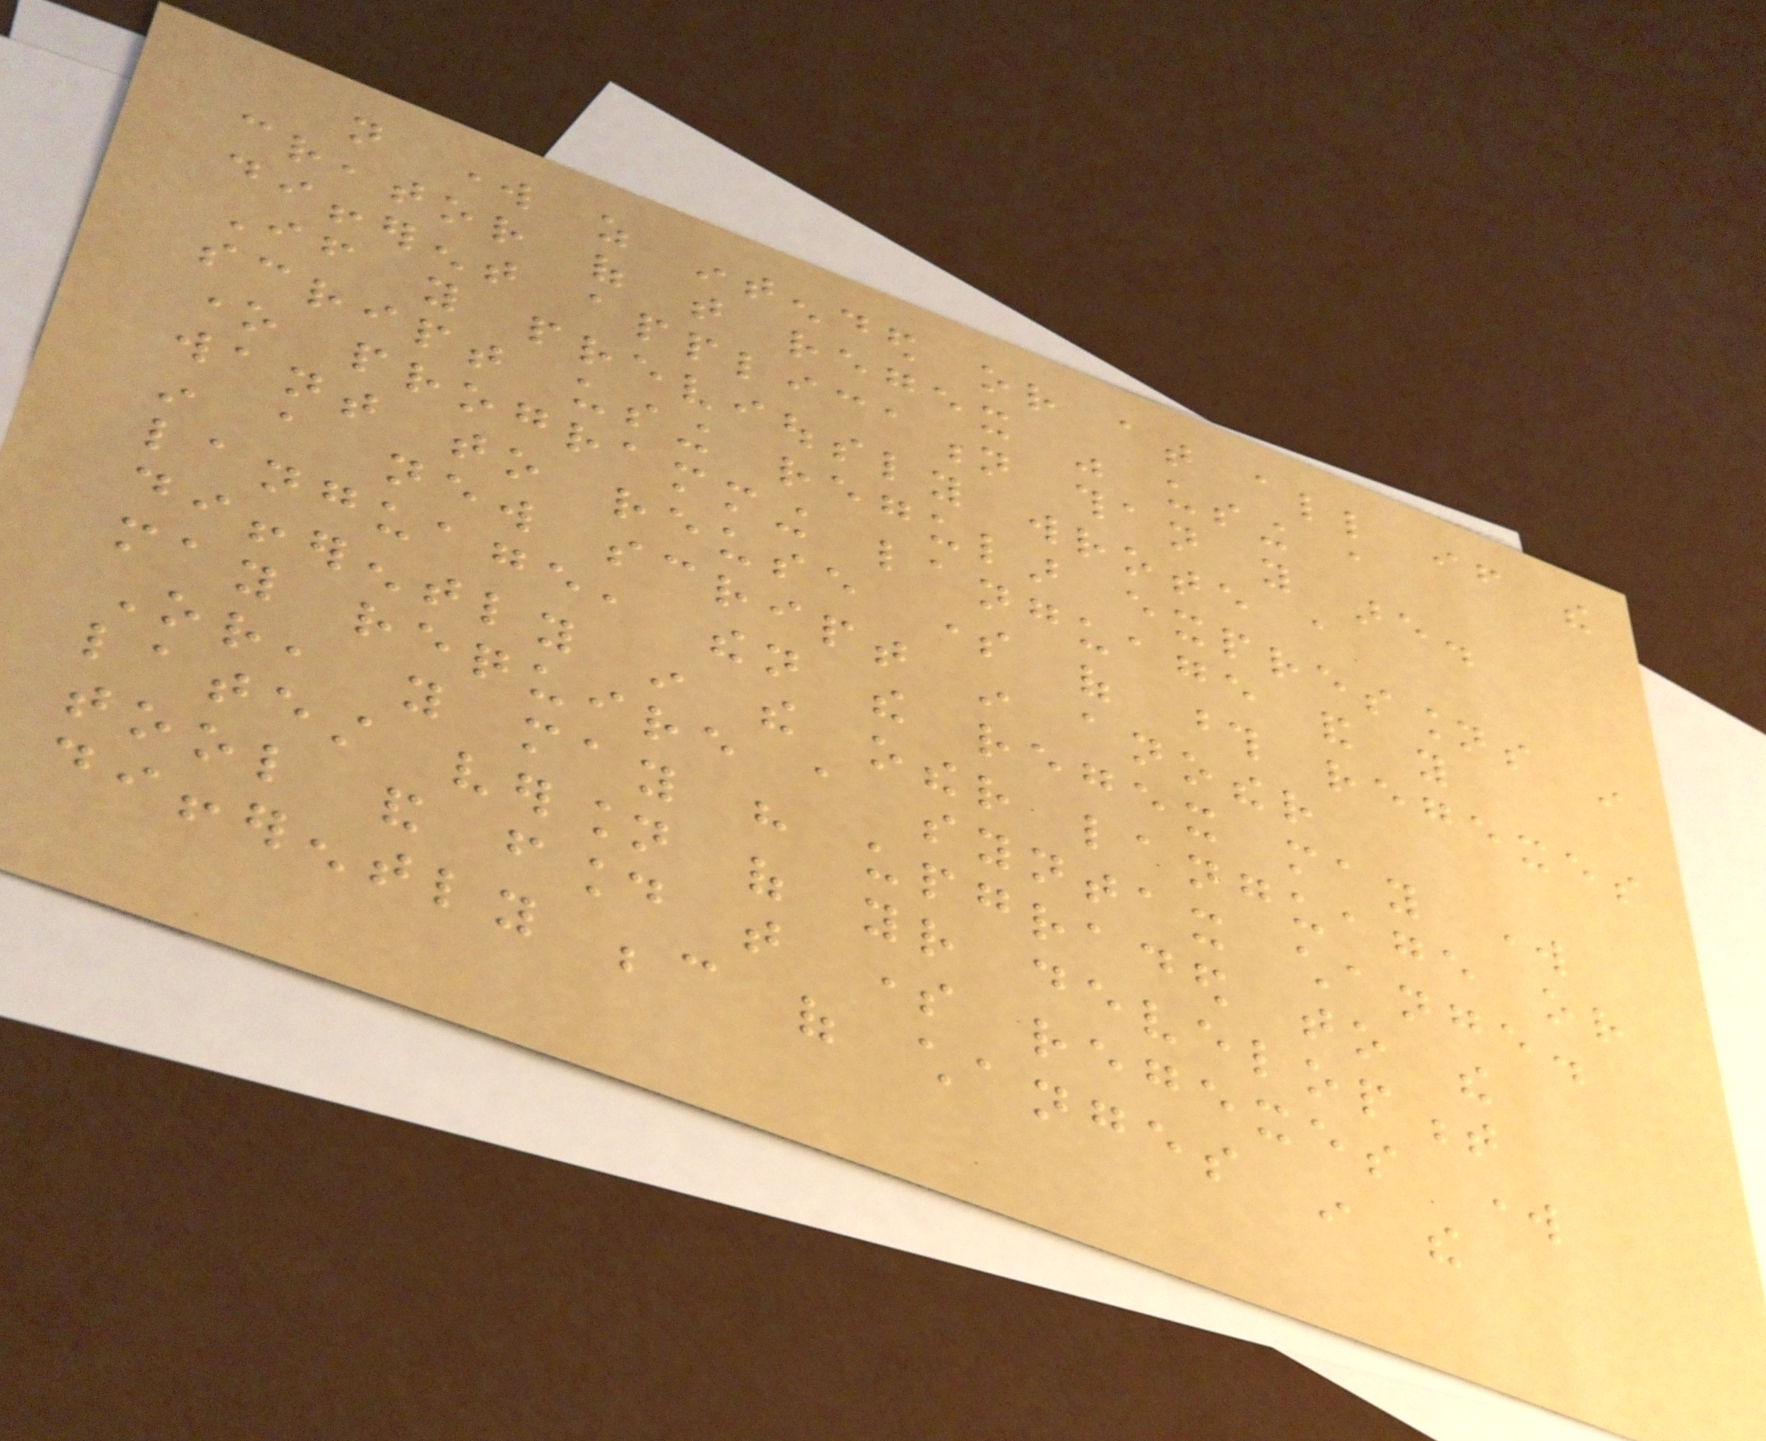not work as intended or at all if the
creator of that regex was using a
different application than you are.
If you previously wrote a
script using regular expressions in
one programming language and you
want to reuse some of those regexes
in a new script in another
language, then the regex may work
differently in the other language or
may require a syntax change.
Or, you may have upgraded to the
latest version of your development
tool and found that some regexes work
differently because of changes in the
